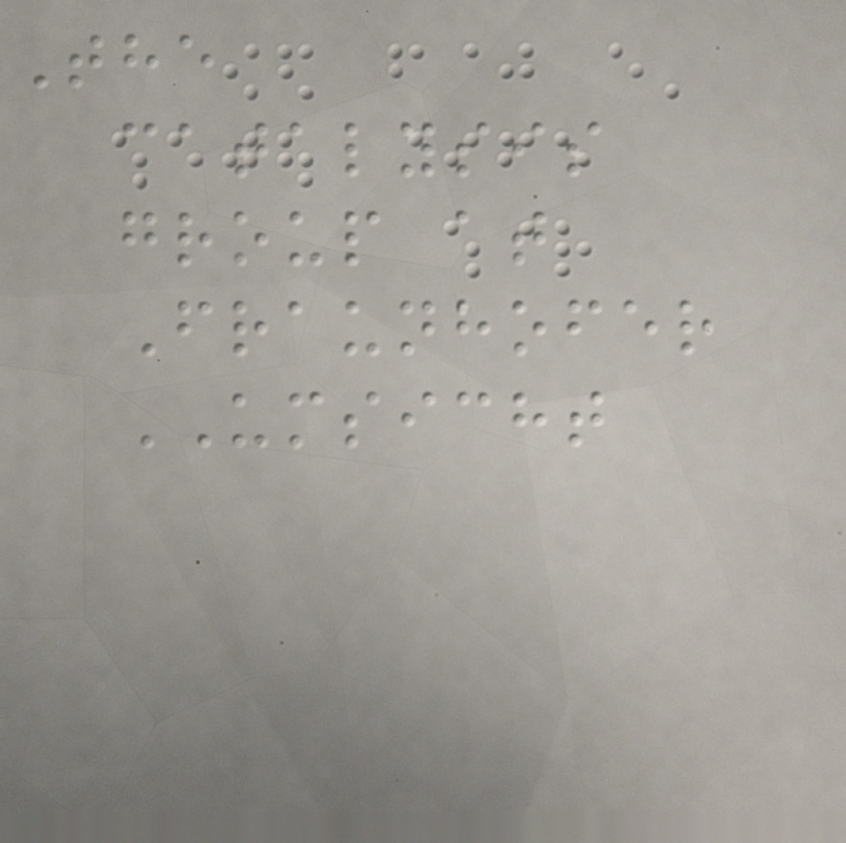The
catalysis
group at
Fraunhofer
UMSICHT
